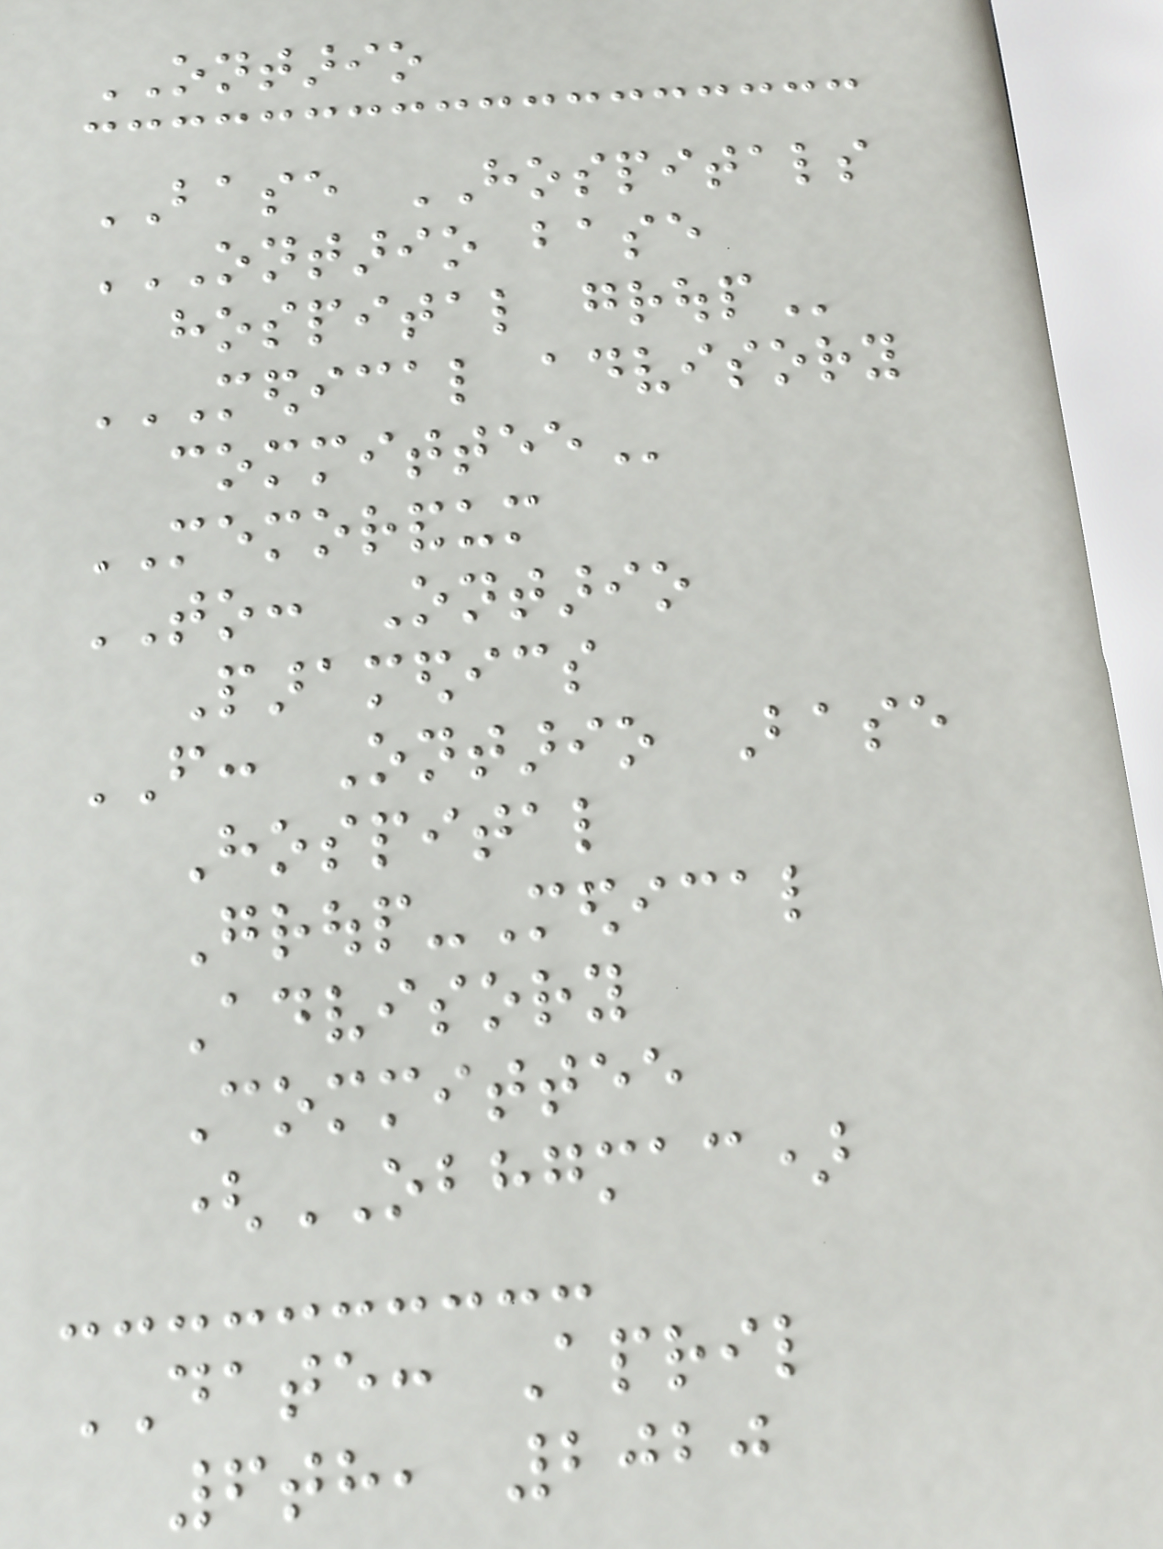ONTARIO
BASE HOSPITALS
ONTARIO BASE
HOSPITAL GROUP
MEDICAL ADVISORY
COMMITTEE
MEMORANDUM
TO: Ontario
Paramedics
FROM: Ontario Base
Hospital
Group-Medical
Advisory
Committee
(OBHGMAC)
DATE: April
6th, 2020
